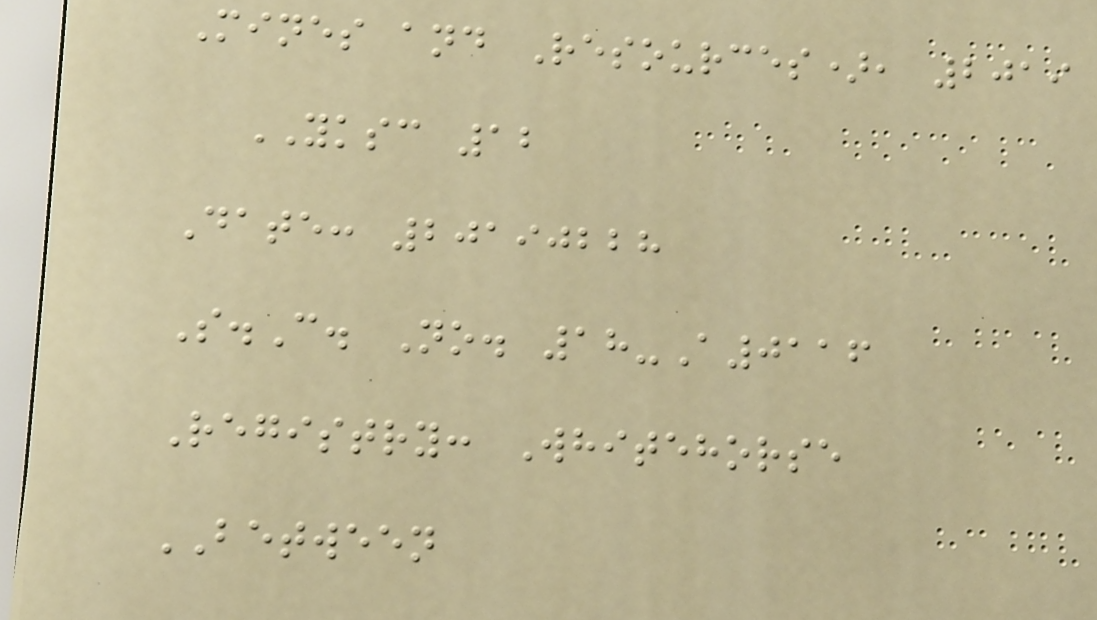Mines and Resources), 2019
YKSC 12
Date: 20190228
S.C. No. 18-A0116
Registry: Whitehorse
BETWEEN
